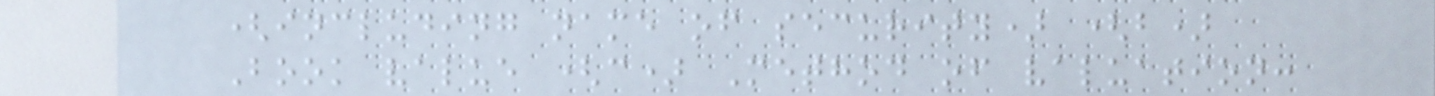(including name of security) (b)
Book value (c) Method of valuation:
